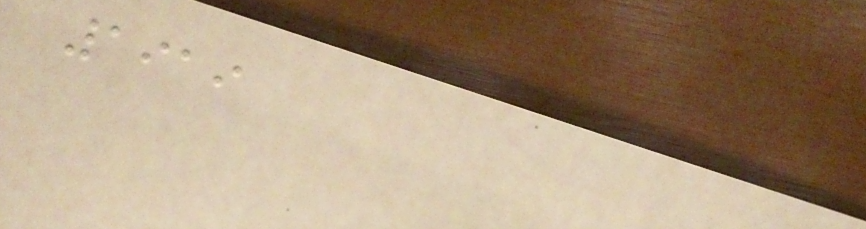1919
